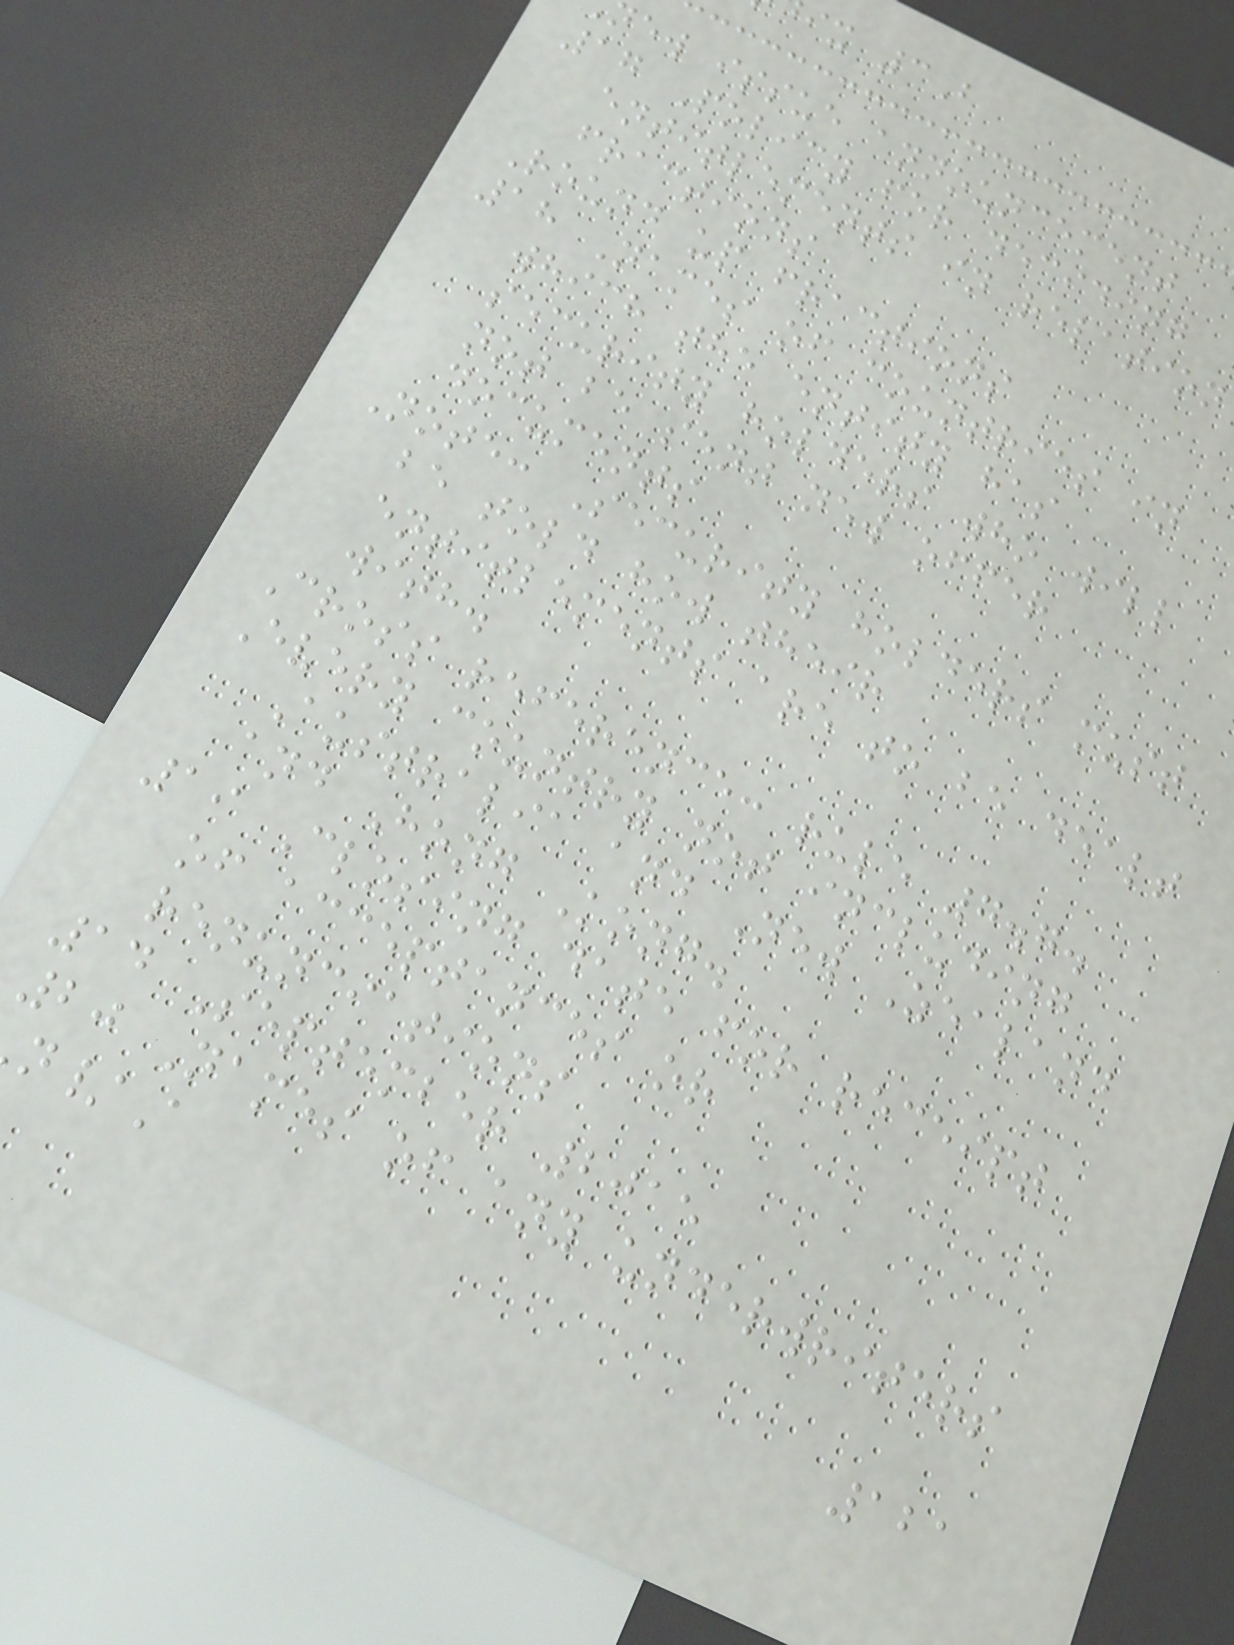ix 3B
ew issue announcement
17 Policy for deciding
entitlements in relation
fractions
Round up fractions
18 Names of countries in
which the entity has
security holders who will
not be sent new offer
documents
Note: Security holders must
be told how their
entitlements are to be dealt
with.
Cross reference: rule 7.7.
Every country not including
Australia and New Zealand
and Hong Kong.
19 Closing date for receipt
of acceptances or
renunciations
14 September 2015
20 Names of any underwriters
/A
121
